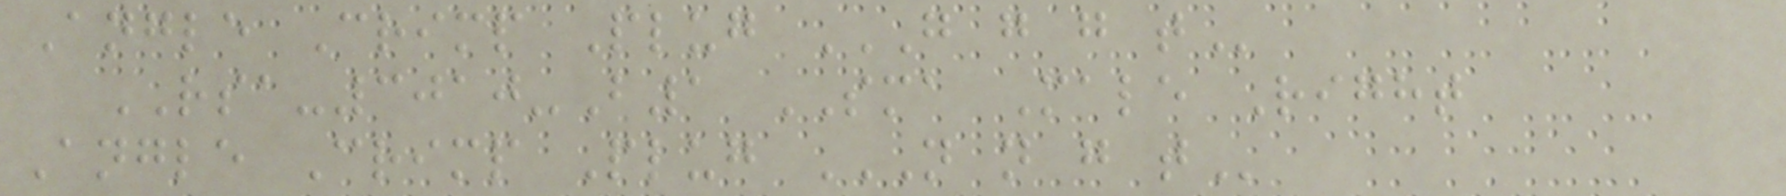Angle Crimp Plug G G G T
RSA-3010-B1 SMA Male Right
Angle Crimp Plug N N G T
